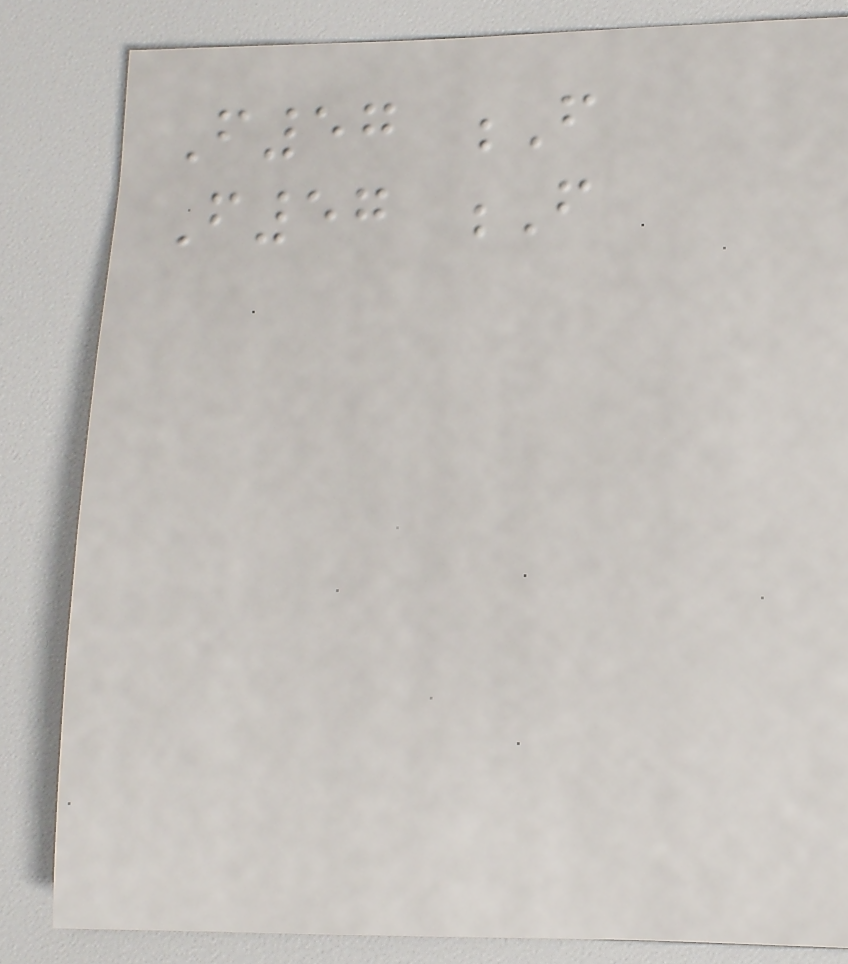F57 F
F57 F
